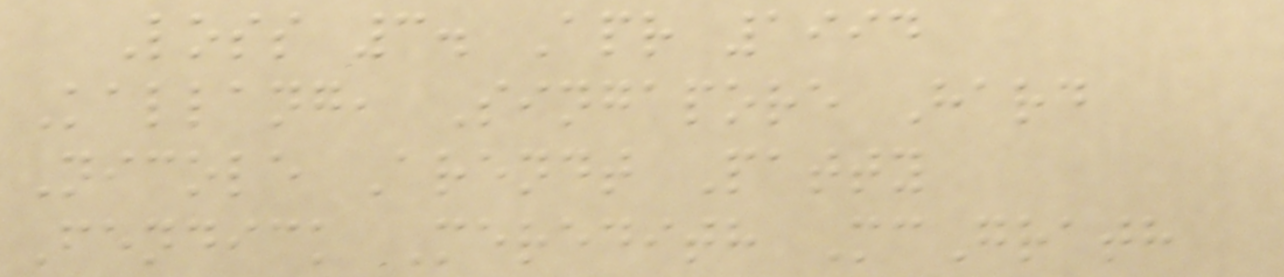Loss 3. Apr 1994
Kallang, Singapore Hard
Nicole Arendt Patty
Fendick Meredith McGrath
